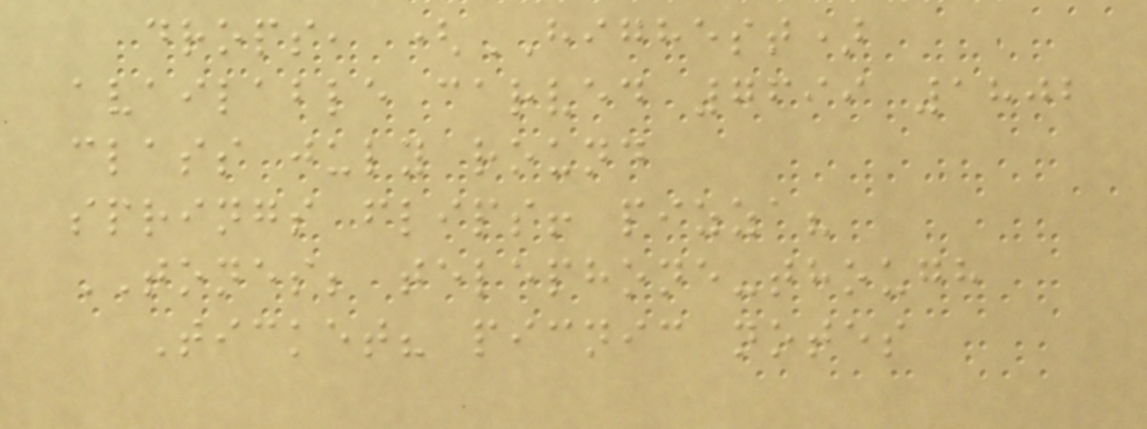drops, (HIGHEST)
available carved 7699 1802
class july round
springs flips! pizza?
TONES; telephone-though
Ticket? picnic notes
